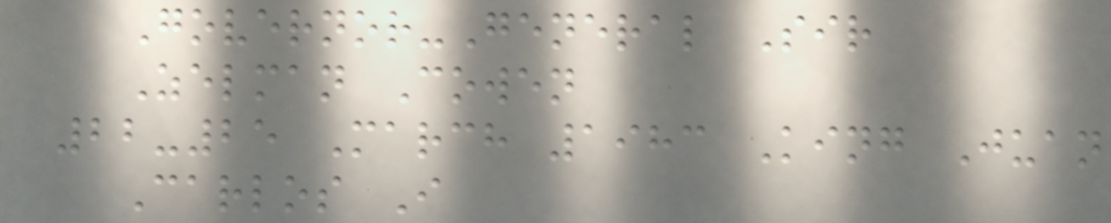Governor-General Sir
Zelman Cowen
22-25 March 1983 King Juan
Carlos I
